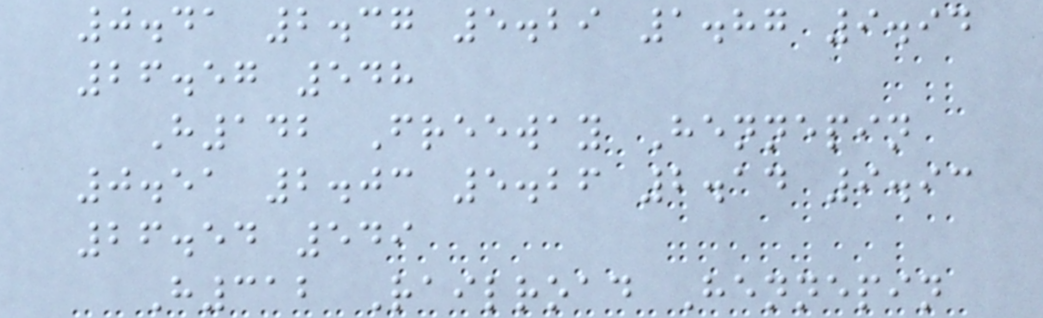0.41 2.37 5.29 1.87 9.94
26.57 548
H142 Freeway Hennepin
0.51 2.03 5.26 2.14 9.93
26.54 549
H312 Railroad Hennepin
